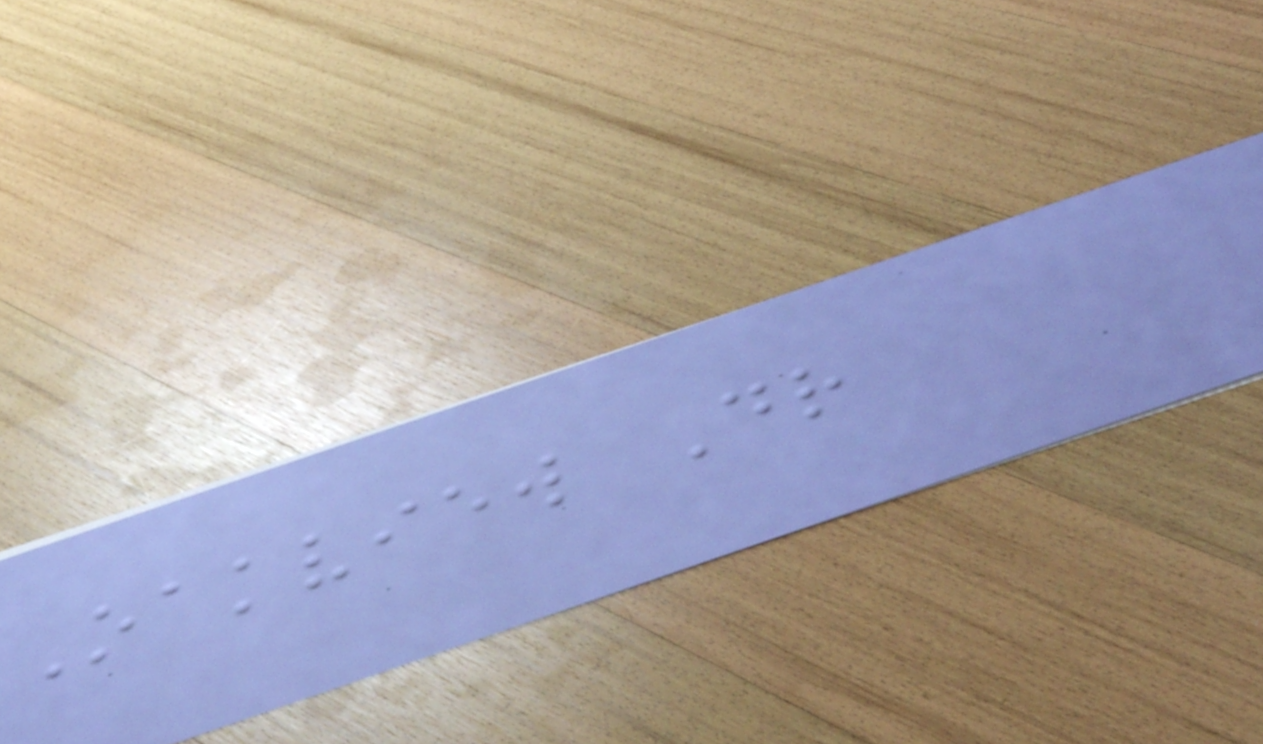Oakview Dr
